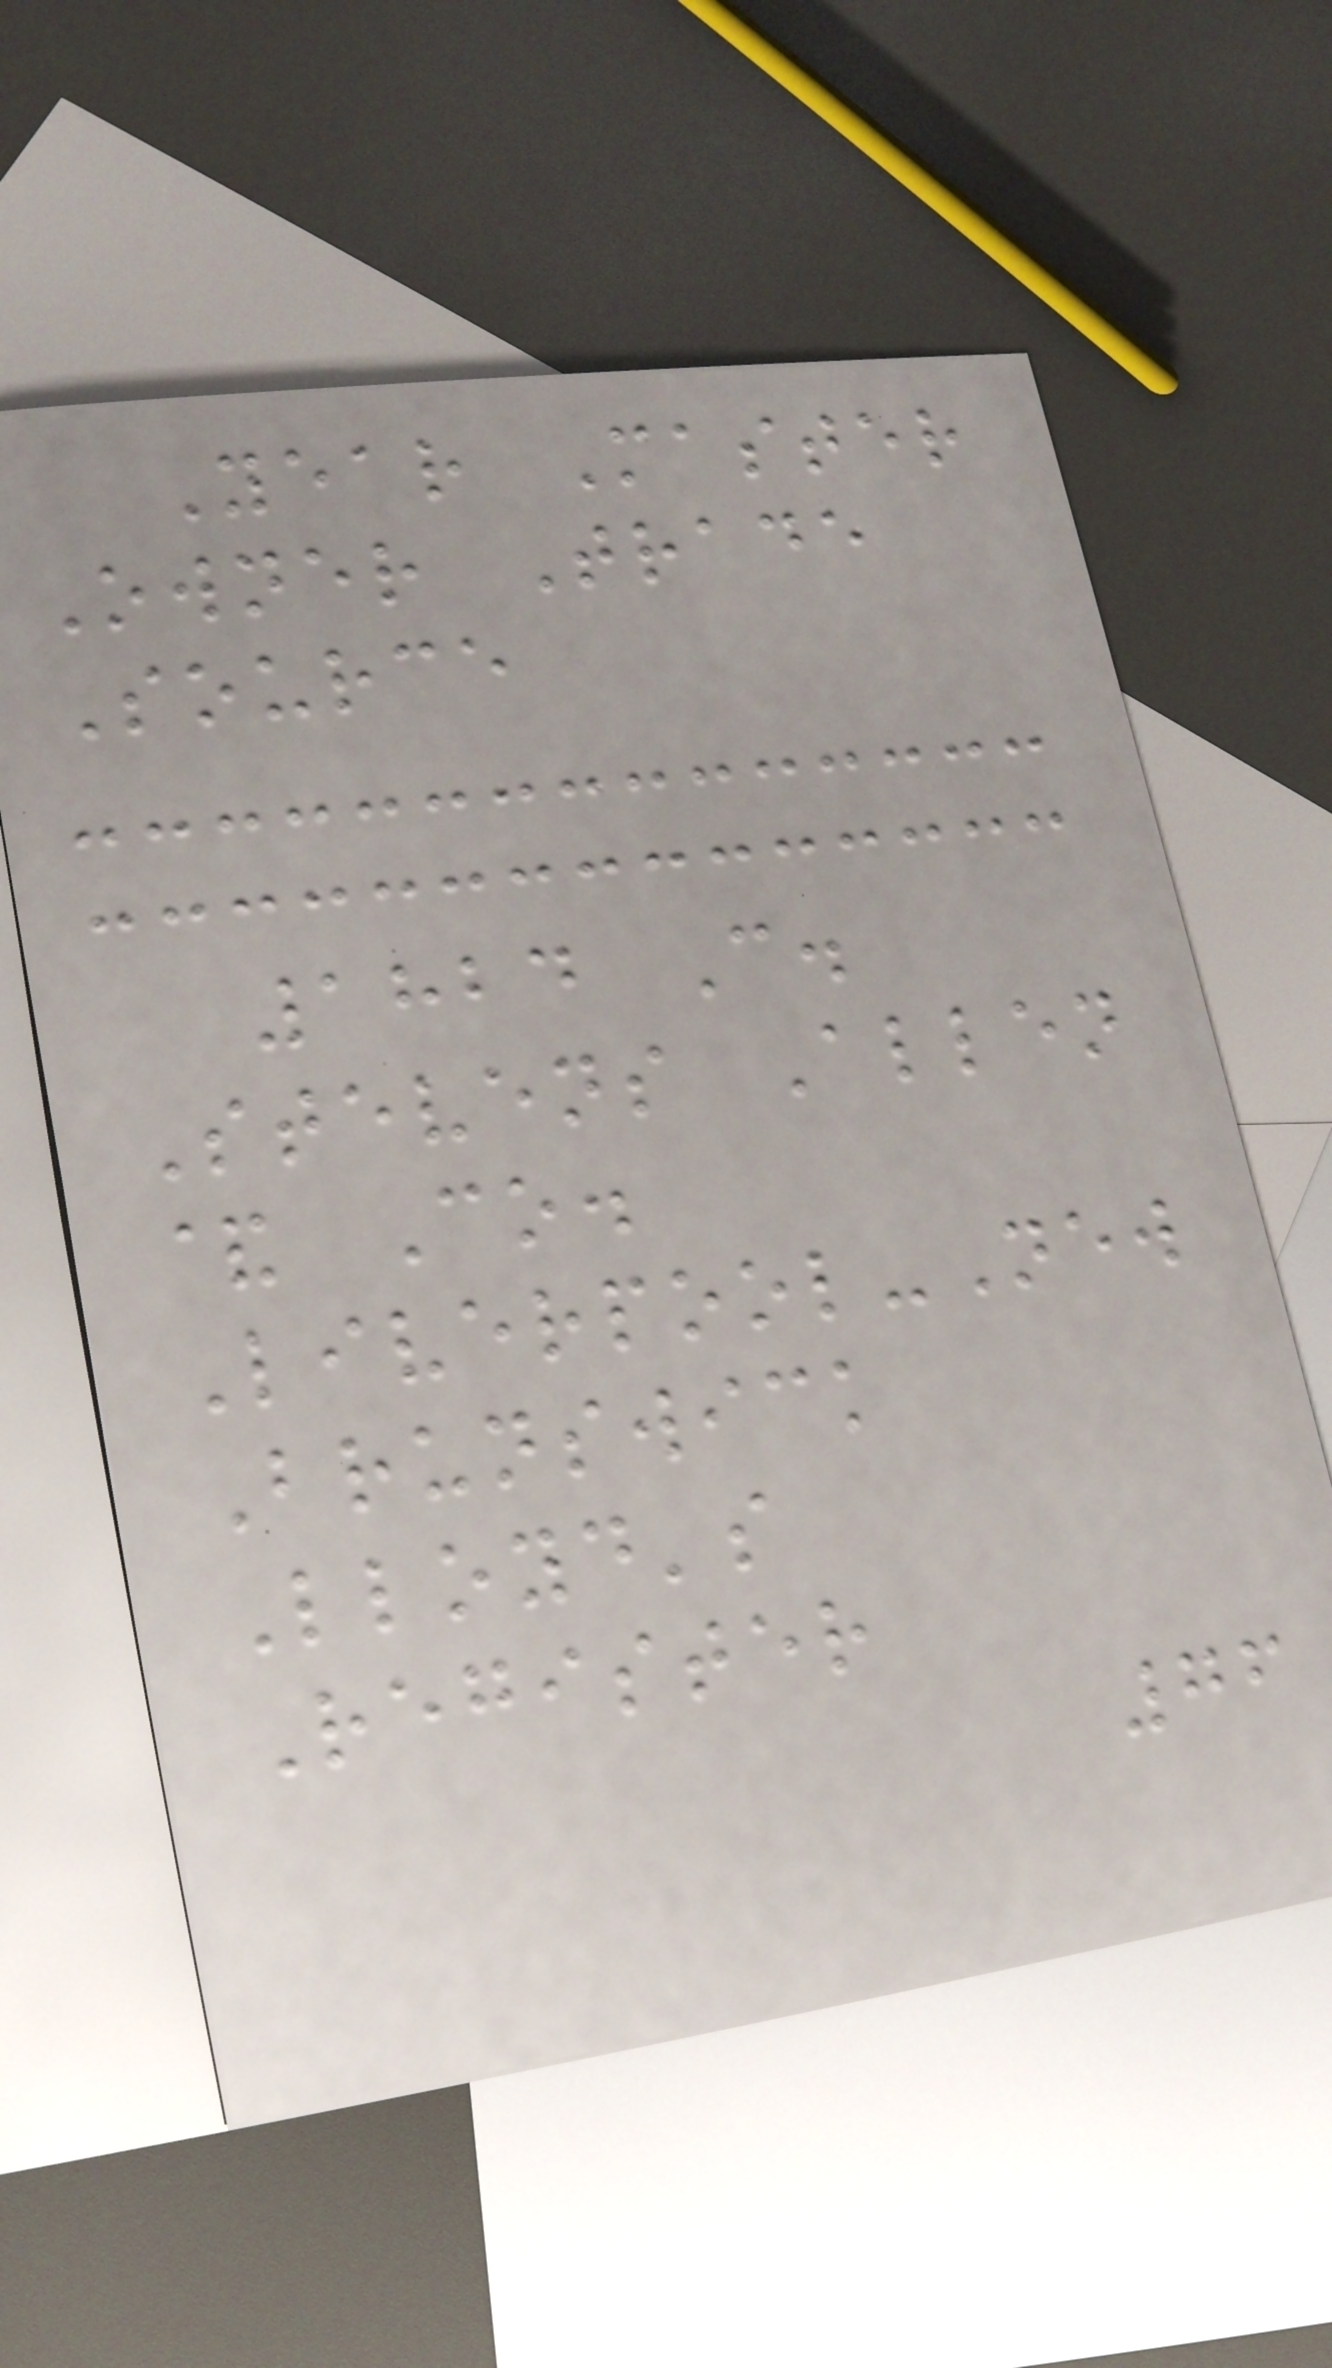Year Master
Owner Trade
Source
1824 C.
Stevens Allen
& Co.
Liverpool-New
Brunswick
Lloyd's
Register
76
